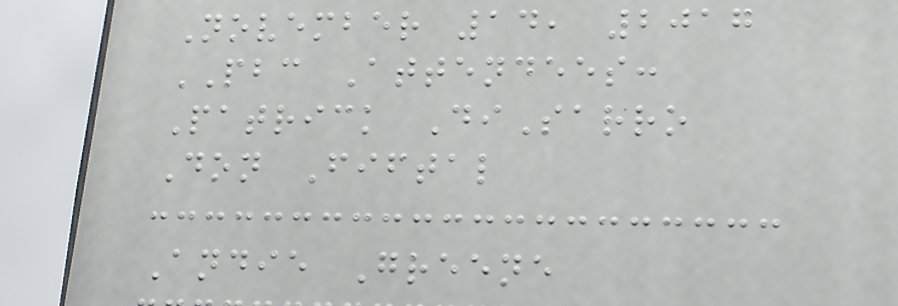November 14, 2017
PBC Attendees:
Patrick DiSarro
Don Fiftal
Andie Greene
